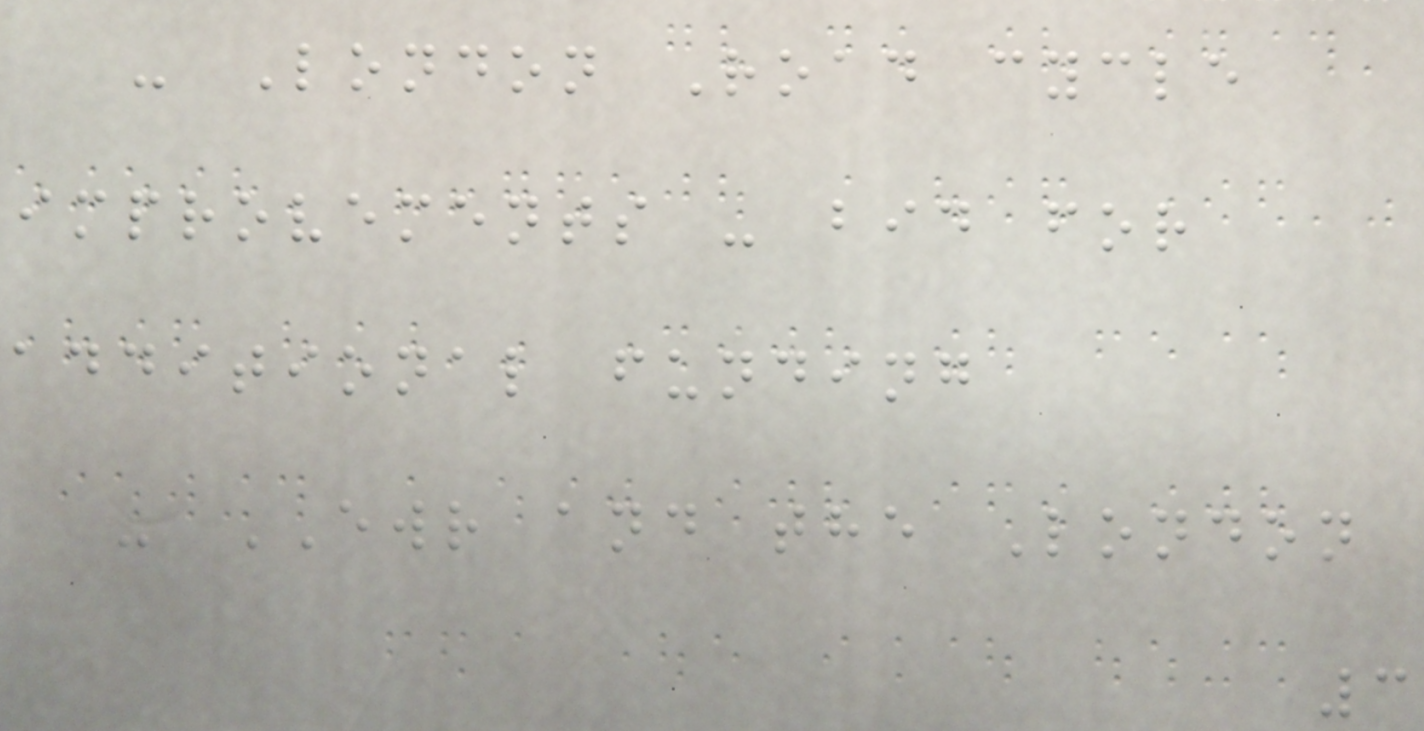- London Road cycle
improvements - bid for
additional funding
- EWR and the London
3
